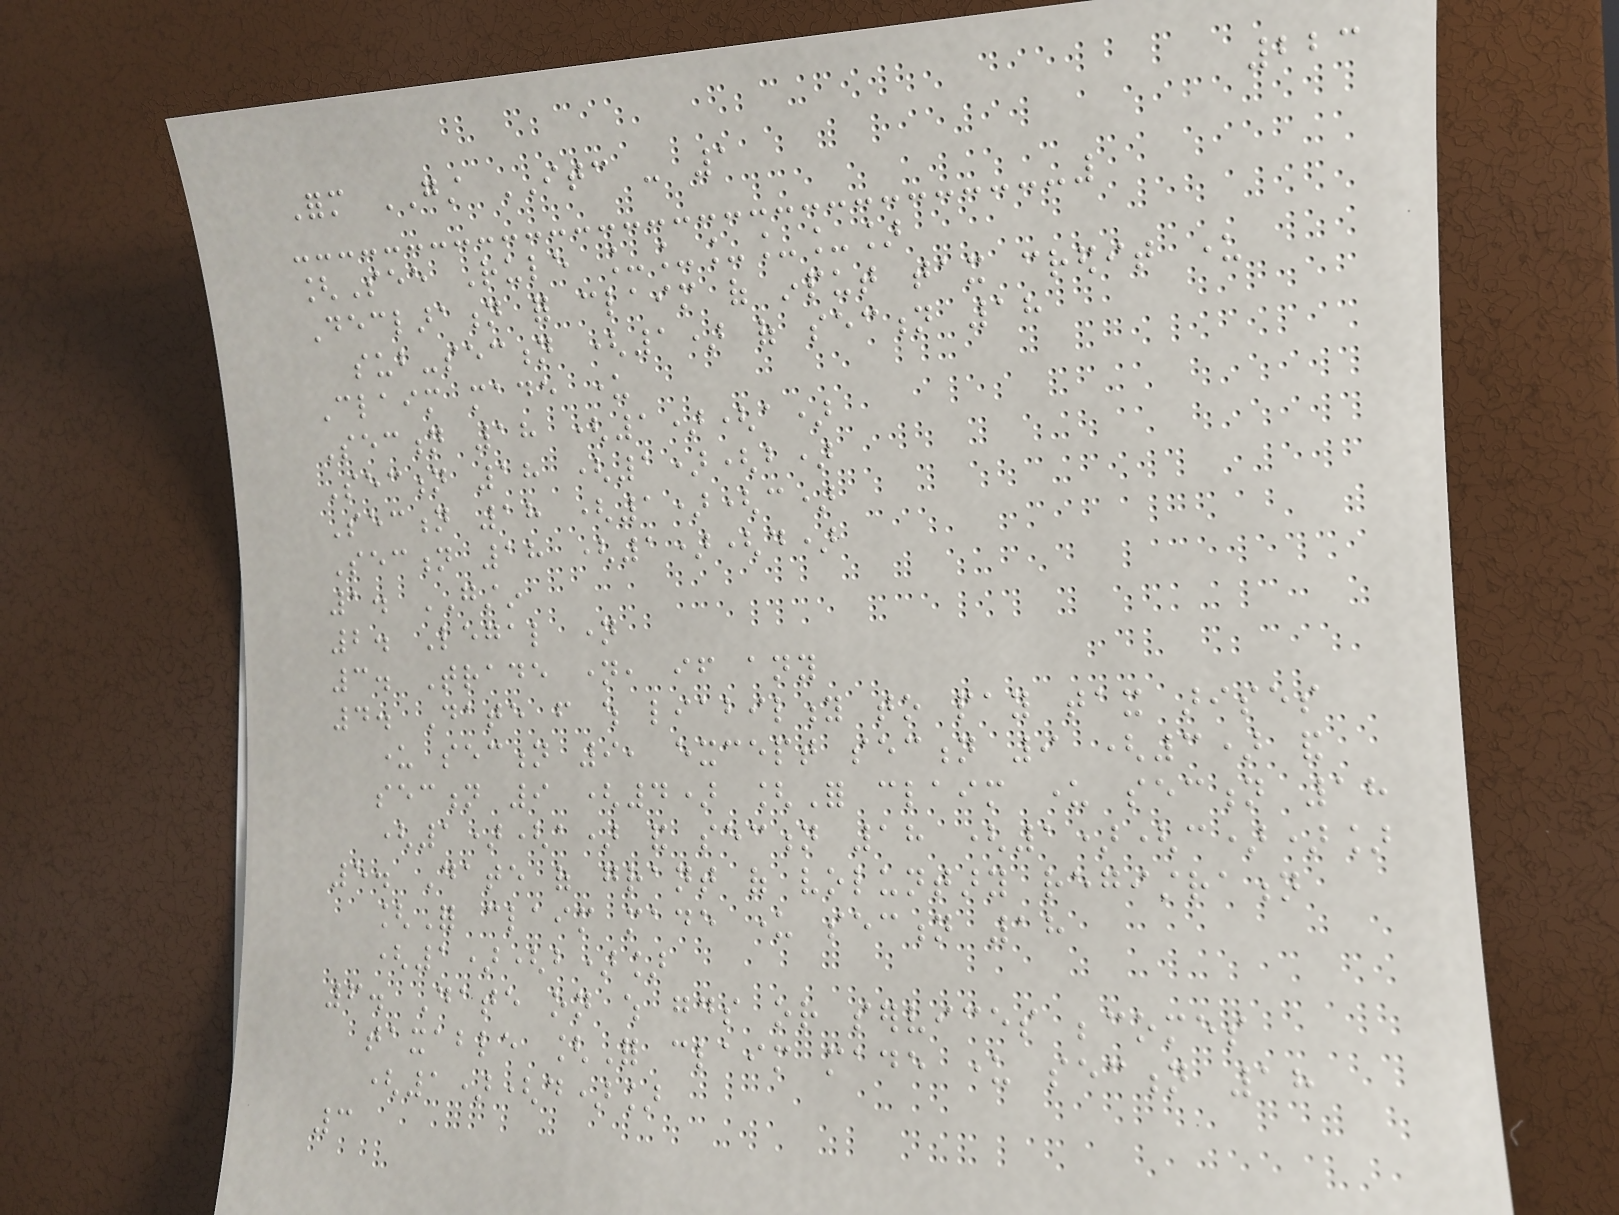223
Form GST ITC - 1
[See Rule _____]
Declaration for claim of input tax credit under
sub-section (1) of section 18
Claim made under
Section 18 (1)(a)
Section 18 (1)(b)
Section 18 (1)(c)
Section 18 (1)(d)
1. GSTIN
2. Legal name
3. Trade name, if any
4. Date from which liability to pay tax arises
under section 9, except section 9 (3) and
section 9 (4) [For claim under section 18
(1)(a) and section 18 (1)(c))]
5. Date of grant of voluntary registration
[For claim made under section 18
(1)(b)]
6. Date on which goods or services becomes
taxable [For claim made under section 18
(1)(d)]
3
